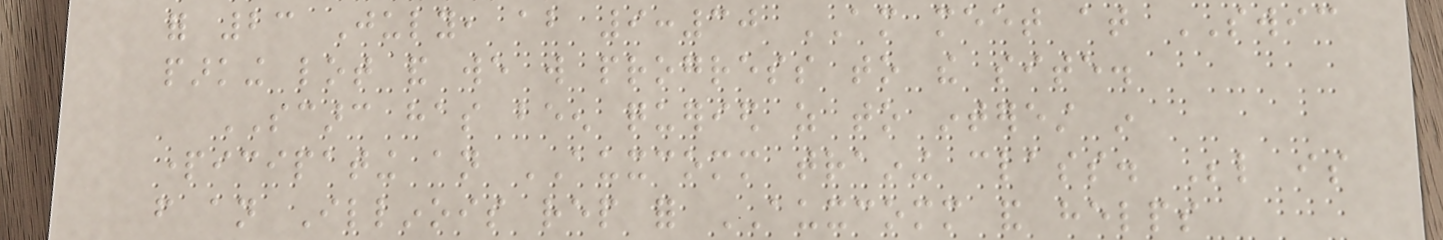for 23 July, about 9:30 AM meet at SWIC
parking lot and we will progress to the site.
SCARC has been queried as to interest in
participating an AUXCOMM training class. Below is
from an Illinois rep for AUXCOMM and helps
